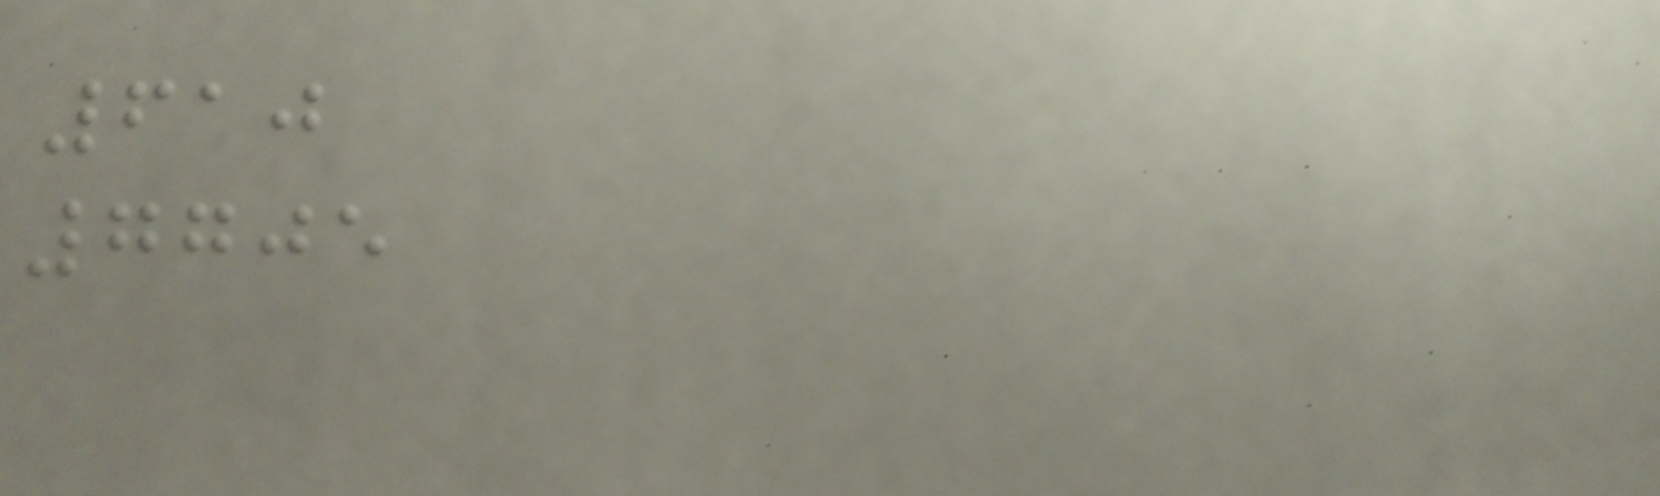610
7705
